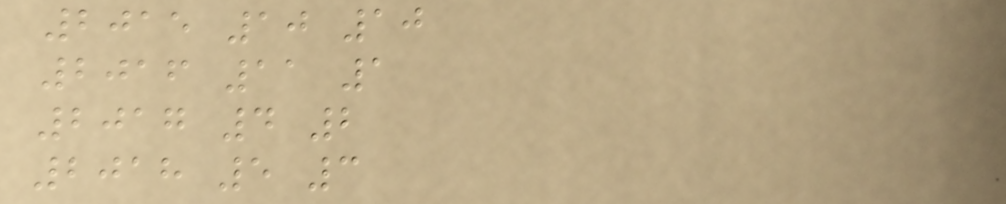2015 10 10
2016 11 1
2017 4 2
2018 5 3
